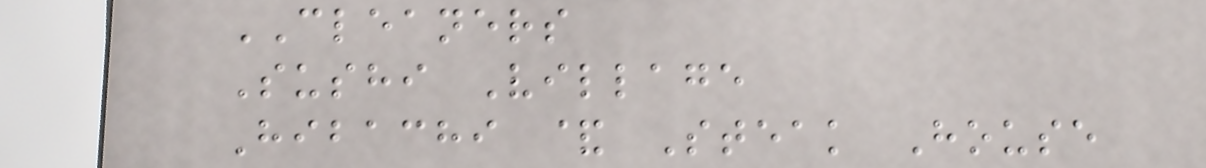CLEANERS
Sushi Village
Hibachi & Steak House
